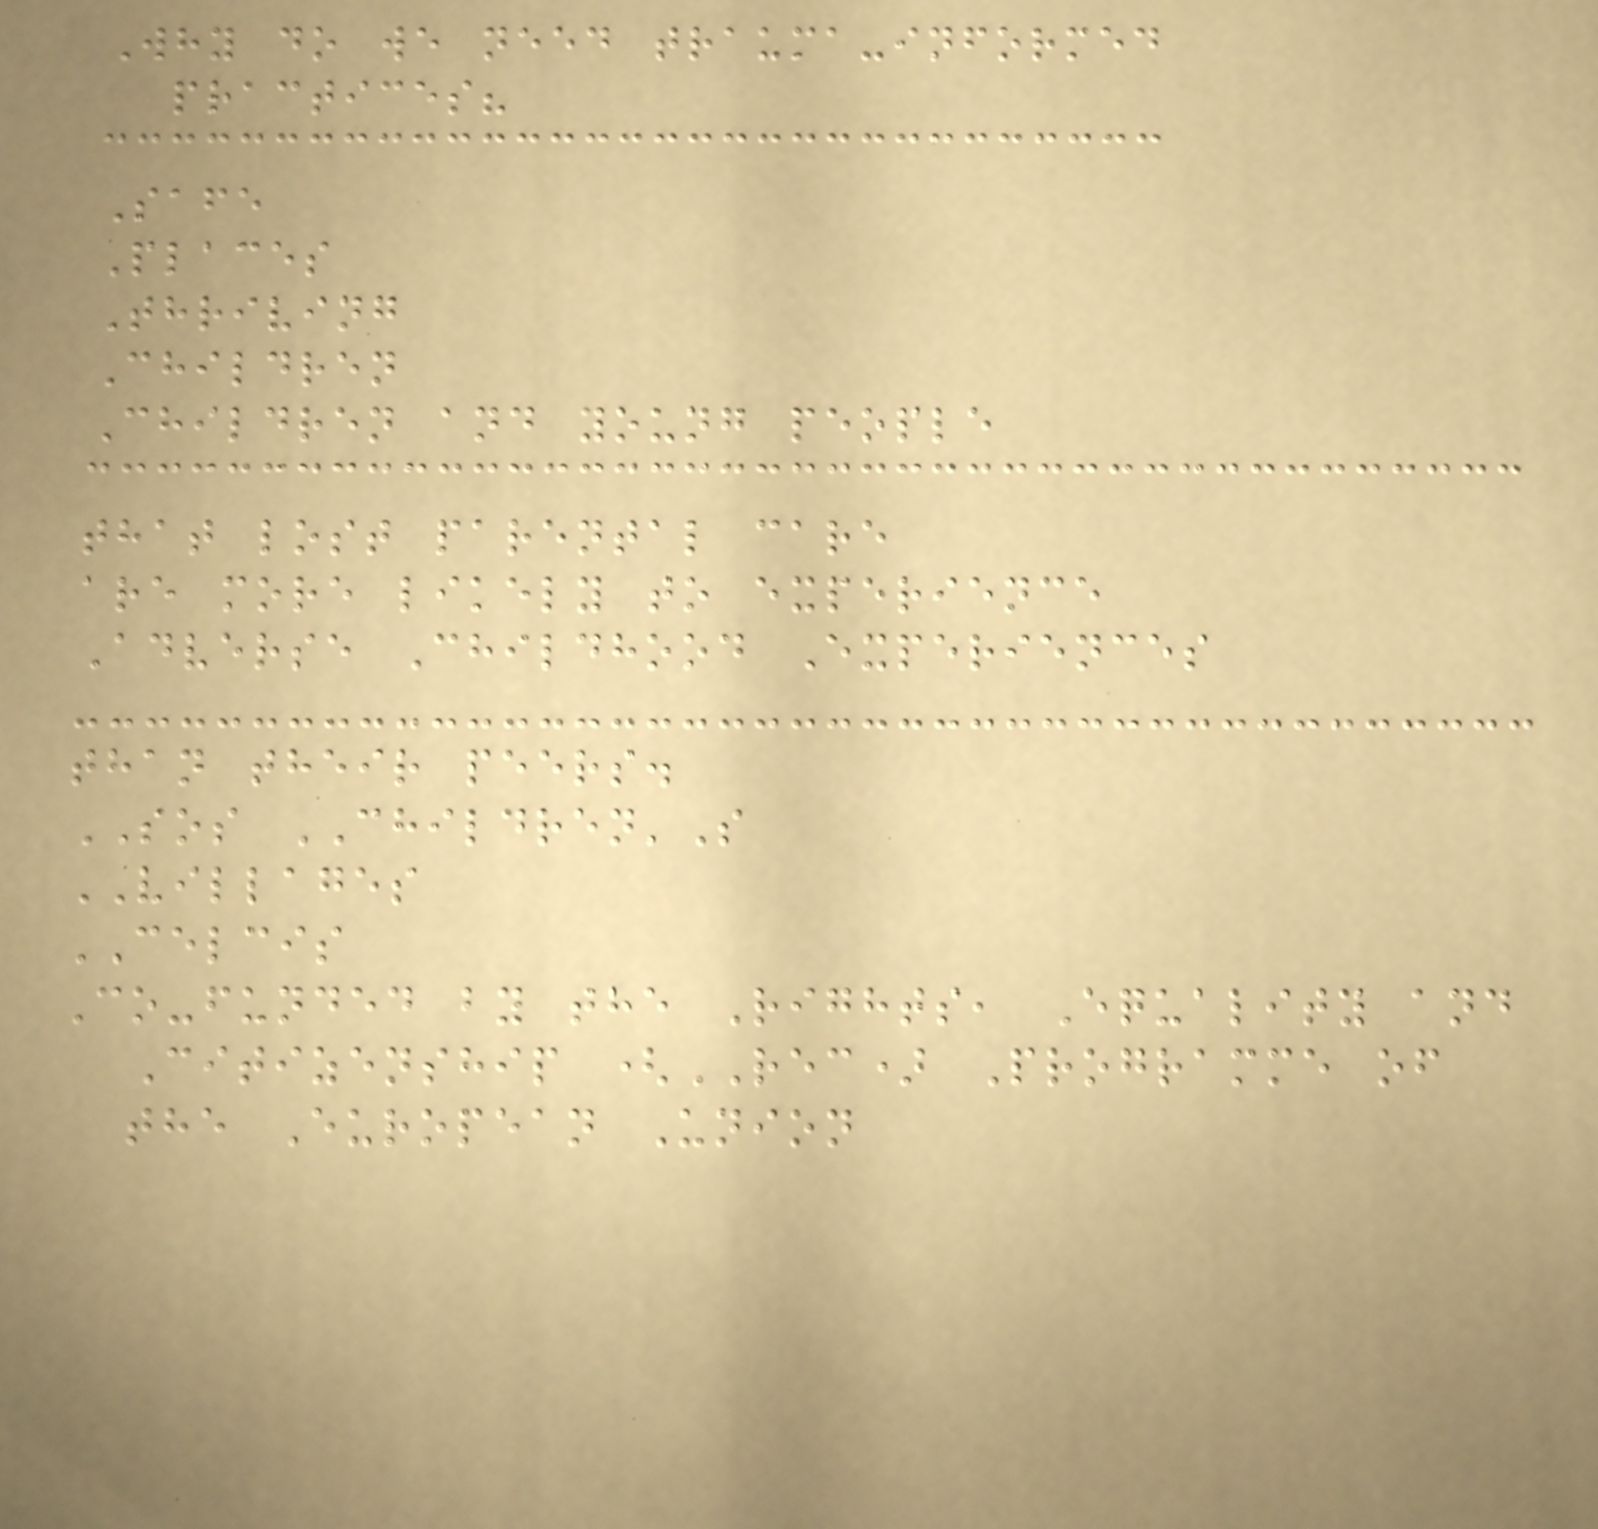Why do we need trauma-informed
practices?
Safe
Places
Thriving
Children
Children and young people
that lost parental care
are more likely to experience
Adverse Childhood Experiences
than their peers.
SOS CHILDREN'S
VILLAGES
CELCIS
Co-funded by the Rights, Equality and
Citizenship (REC) Programme of
the European Union
